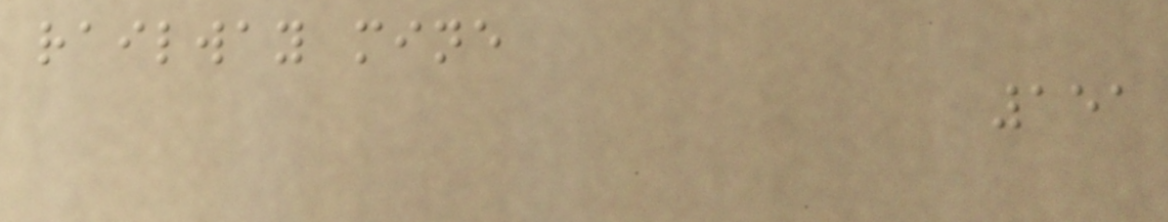railway mine
151
